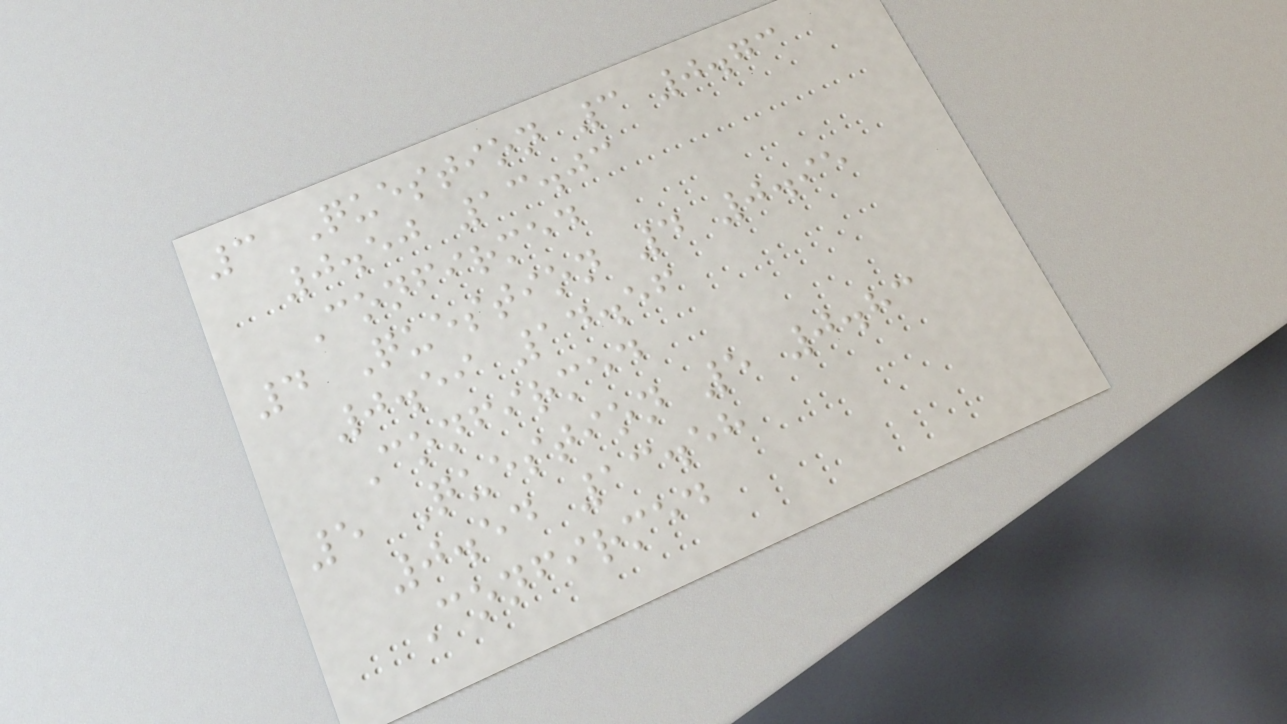3 Question 3 0.73
0.50 13.03
Confirmed
4 Question 4 0.95
0.59 14.56
Confirmed
5 Question 5 0.83
0.54 13.58
Confirmed
